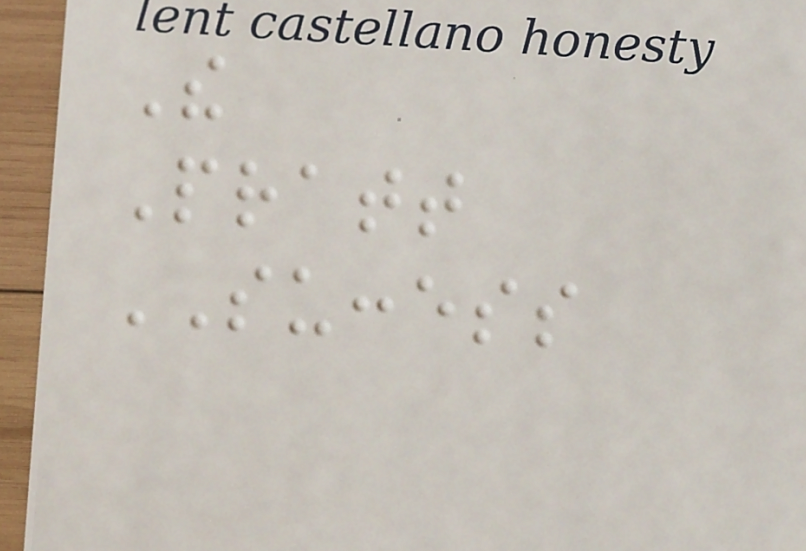The
Pratt
SUCCESS
